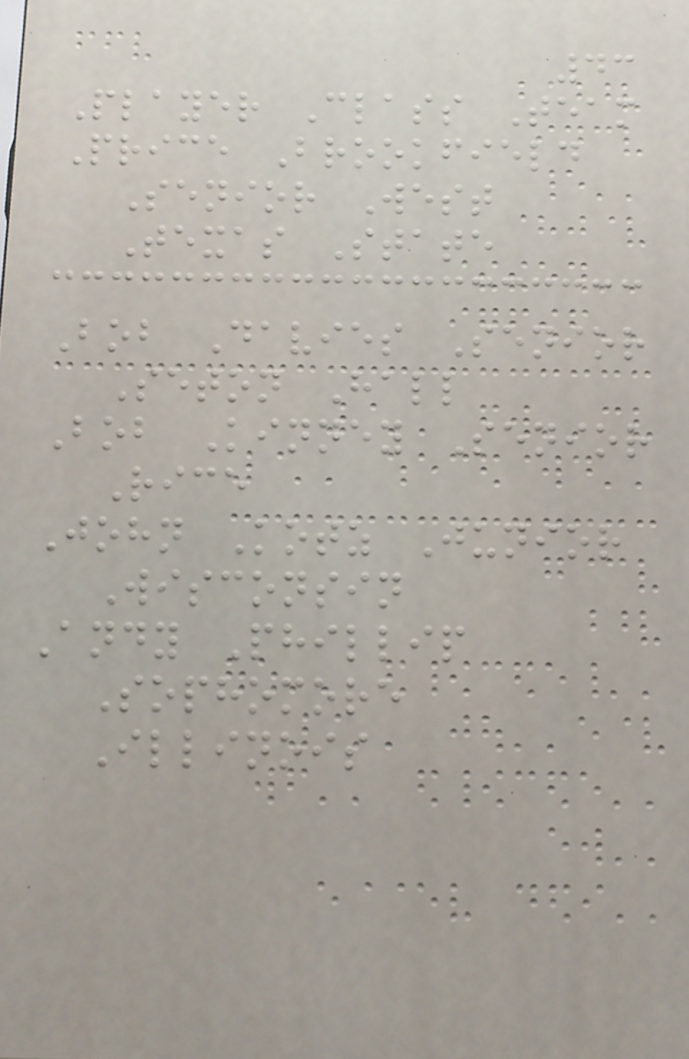43
Player Class Team
Price Brookfield
Senior West
Texas State
Bob Davies Senior
Seton Hall
Bob Kinney Senior
Rice
John Kotz Junior
Wisconsin
Andy Phillip
Sophomore
Illinois
